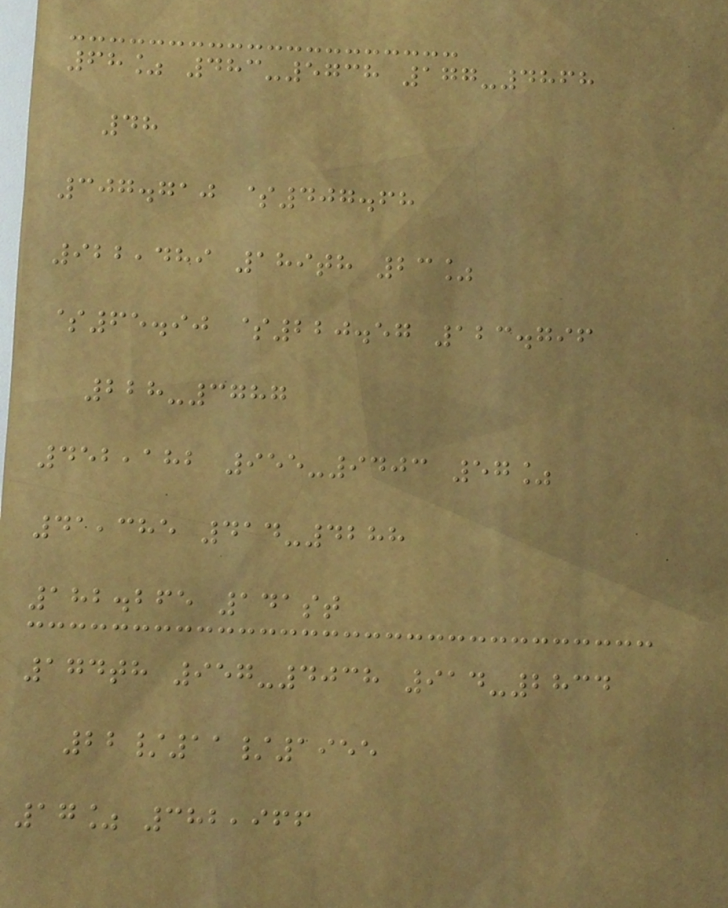68% 483-5738 177-4868
48
307.710 $407.68
922,489 189th 23%
$65.90 $220.57 123.796
228-3787
452,182 955-9403 57%
41,385 414-4288
182.265 141st
174th 957-4038 914-2834
22/11/1955
17% 382,966
